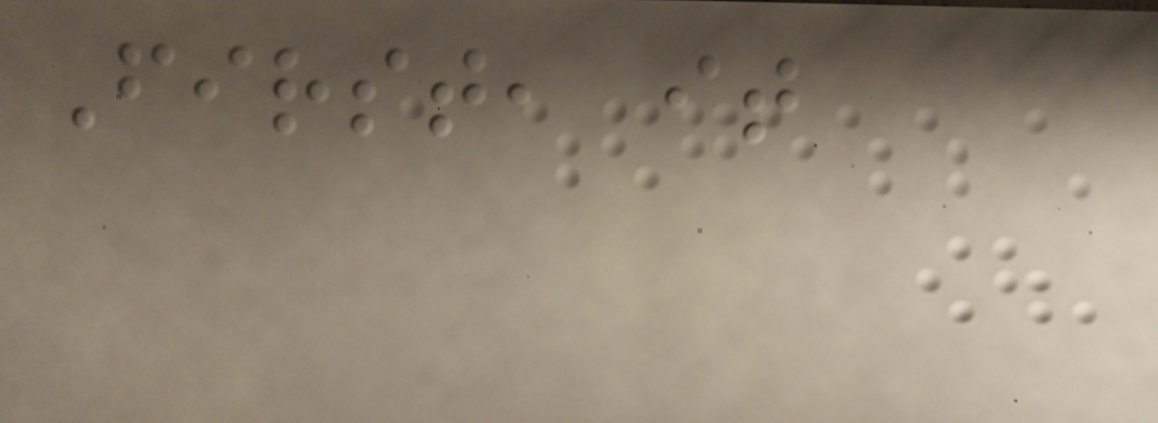First, it
